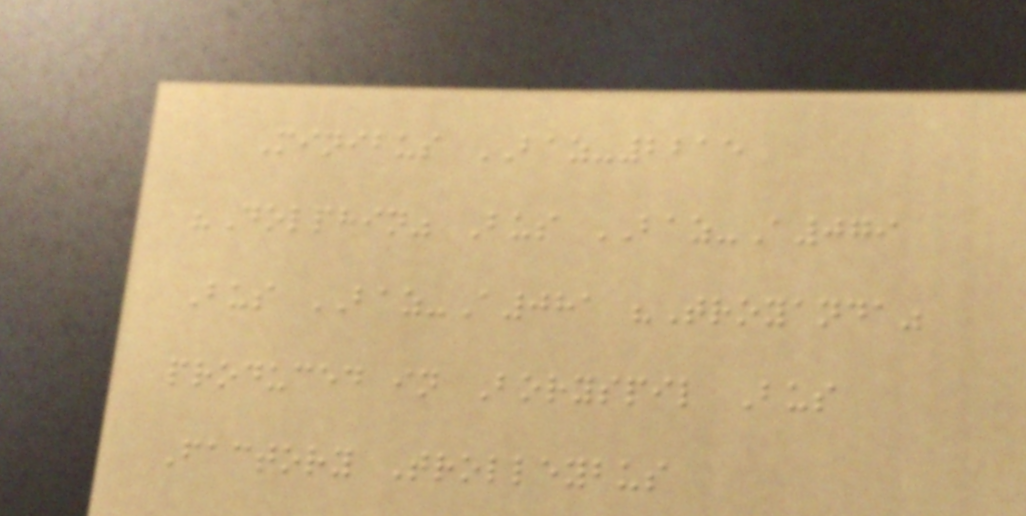Minibus BAZ-2215
"Dolphin" Bus BAZ-A079
Bus BAZ-A081 "Troyanda"
produced in Boryspil Bus
Factory Trolleybus
